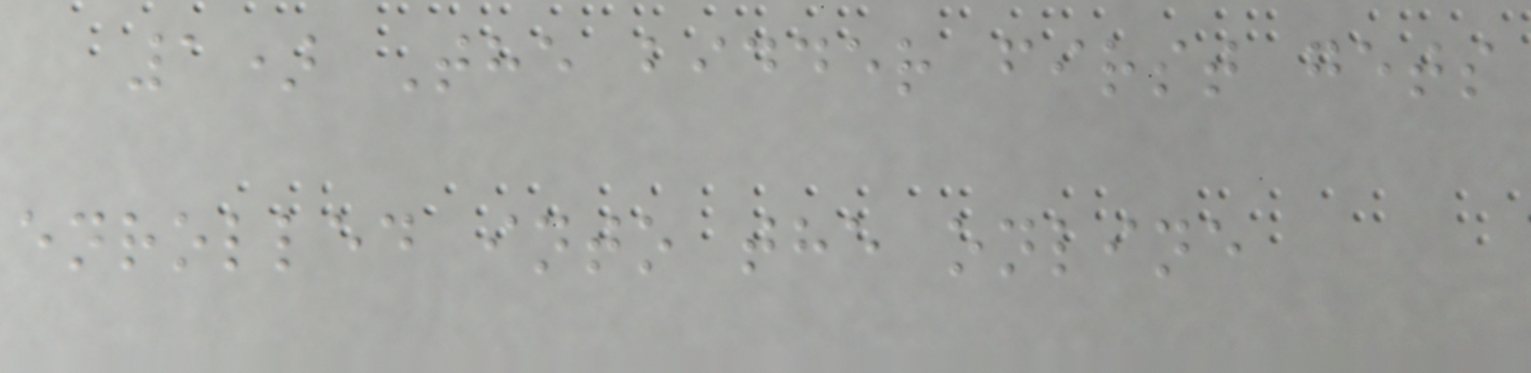1) The bidder first gets
enrolled into the online
